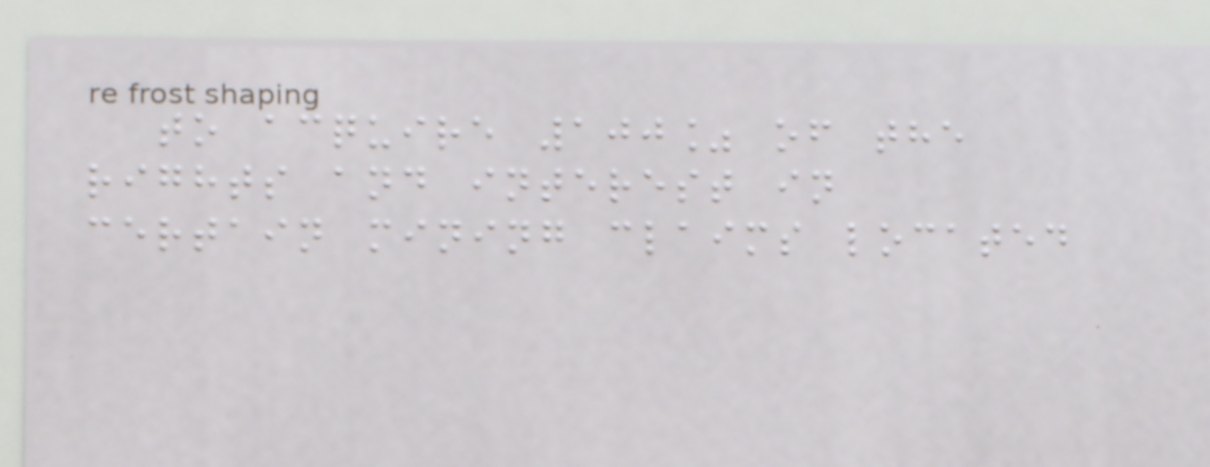to acquire 100% of the
rights and interest in
certain mining claims located
